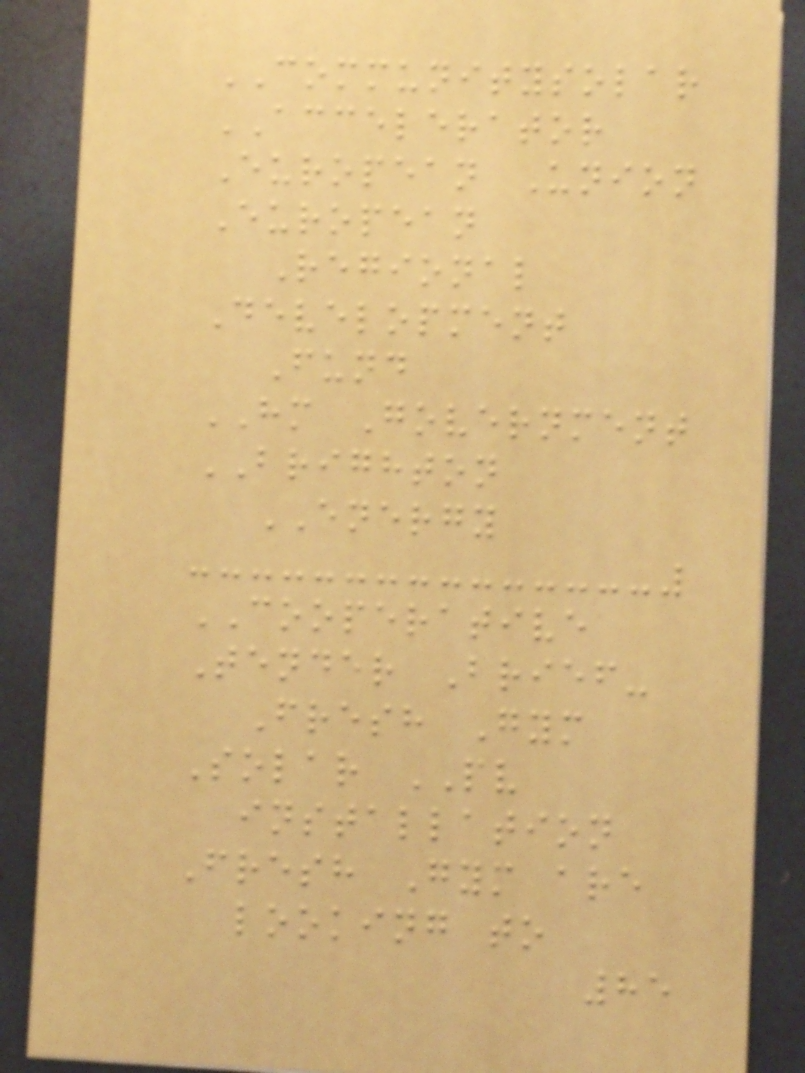COMMUNITYSOLAR
ACCELERATOR
European Union
European
Regional
Development
Fund
HM Government
BRIGHTON
ENERGY
COOPERATIVE
Tender Brief-
Fresh Gym
Solar PV
installation
Fresh Gym are
looking to
85
